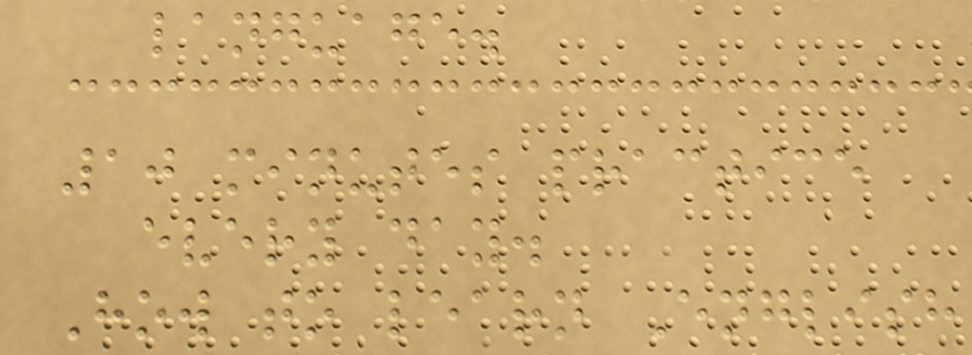language.
10 minutes practice
every day.
How to learn English
